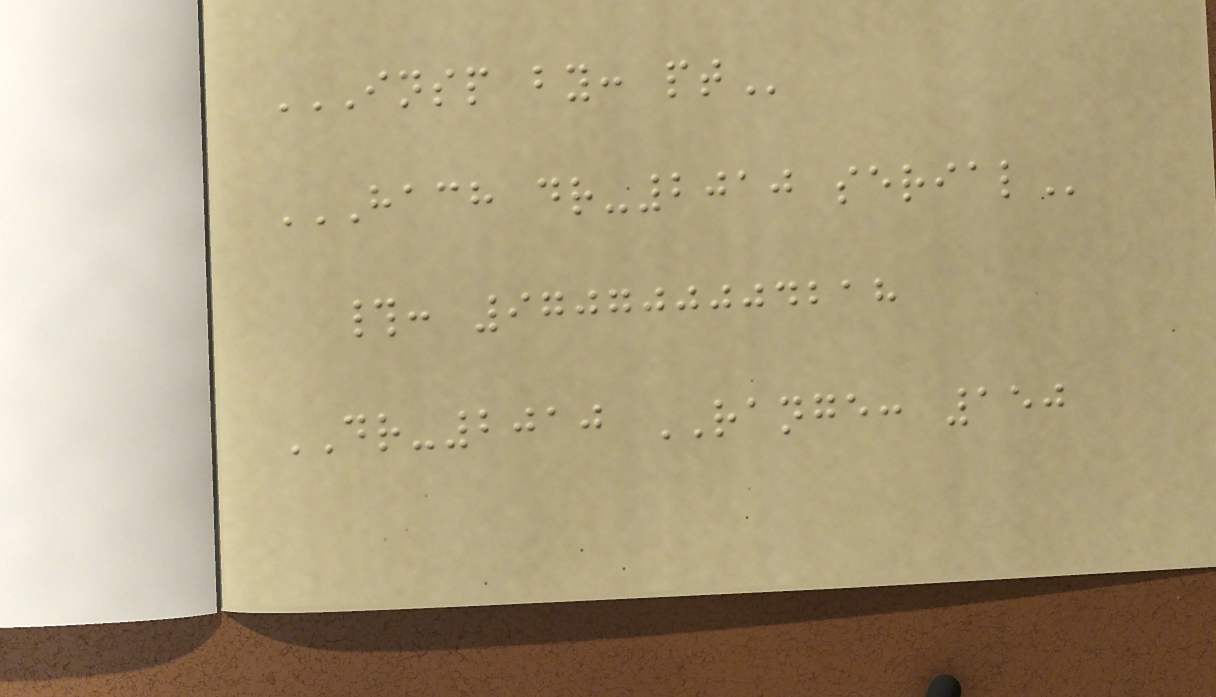INSP BY: PT
HACH DR-2010 SERIAL
#: 970700004218
DR-2010 RANGE: 150
